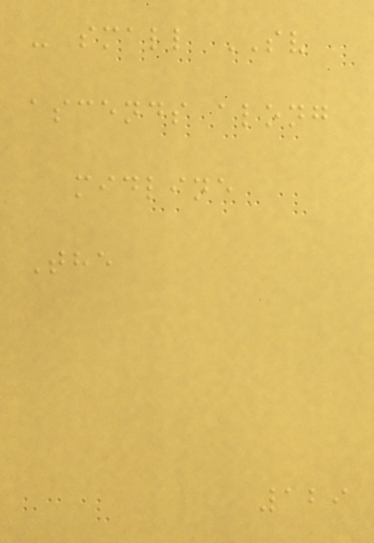- small SV
ascends along
midline
The
129
